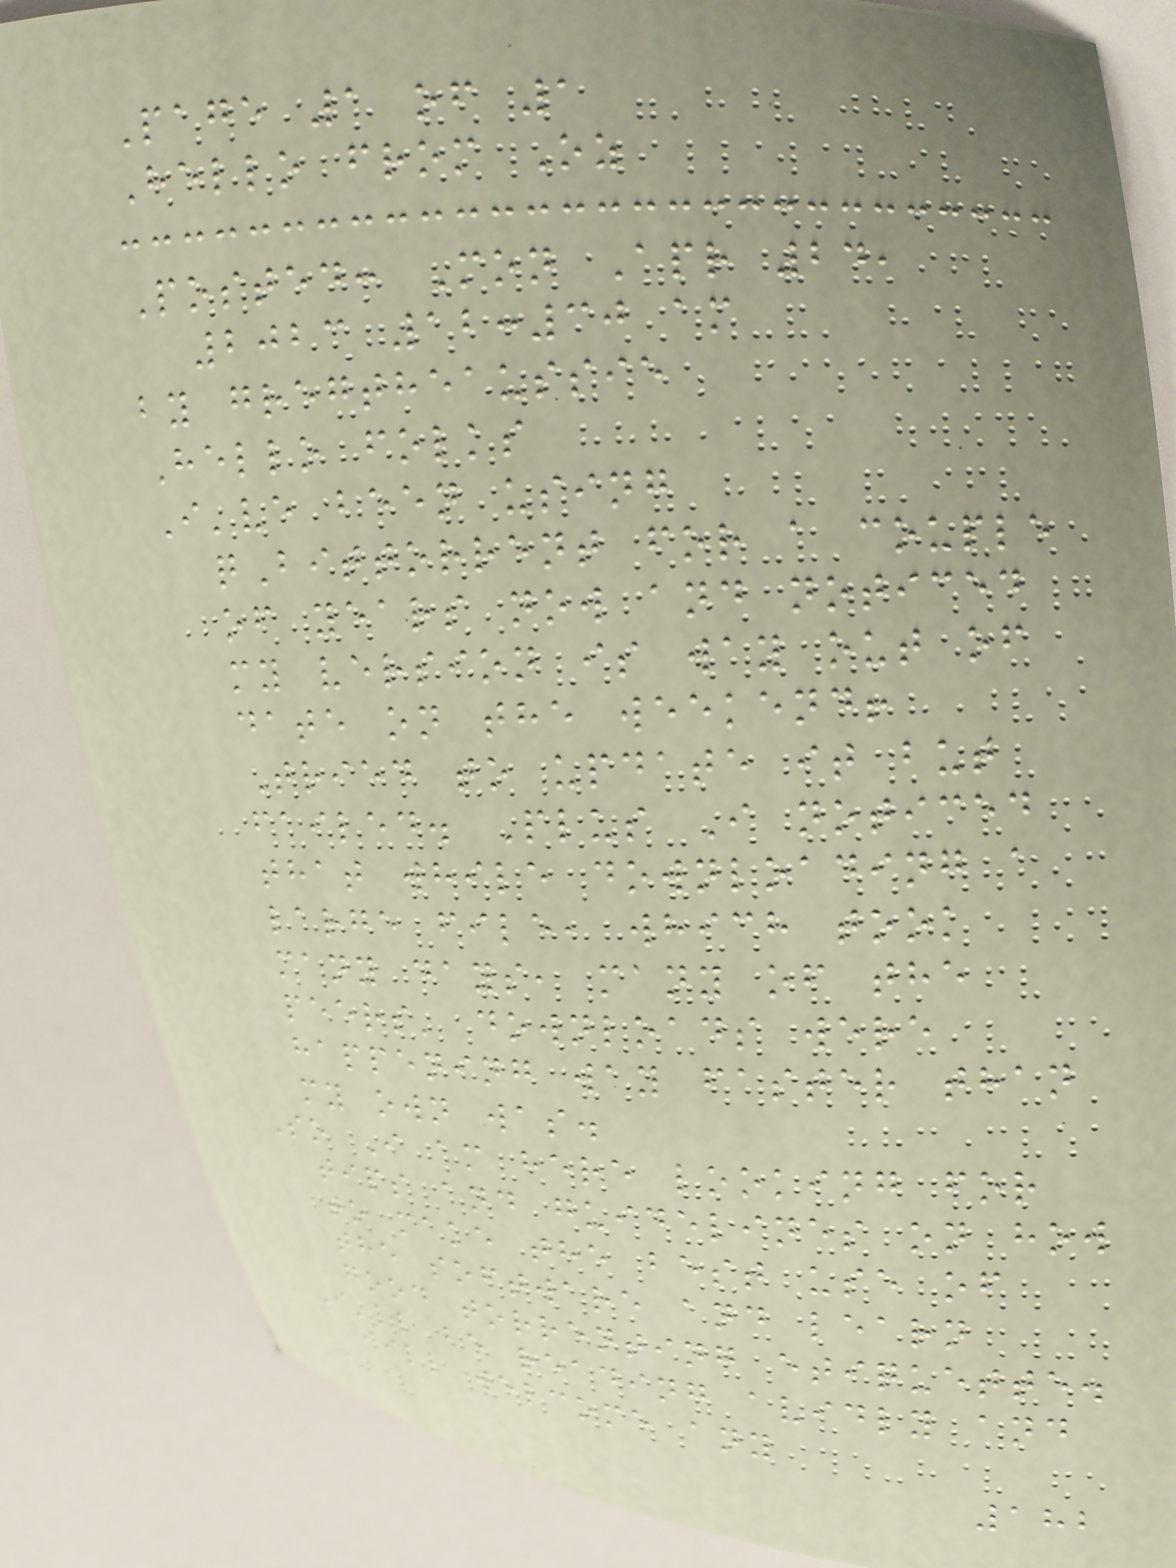Page 1 of 1
Hello from Oz
Posted: Mon Apr 24,
2023 12:30 am
by gregtheaussie
Hello folks
I've been using
qBittorrent for a couple
of years now and noticed
my version is way out of
date on the weekend!
Tried to update it but
failed. Plus I noticed
that while downloading a
large file, which took
many days, many of the
peers' downloads were
happening way faster than
my own was.
So I am here looking for
tips and guidelines on how
to make the best use of
the software and learn
good torrenting etiquette.
I'll be reading avidly and
will welcome any
182
